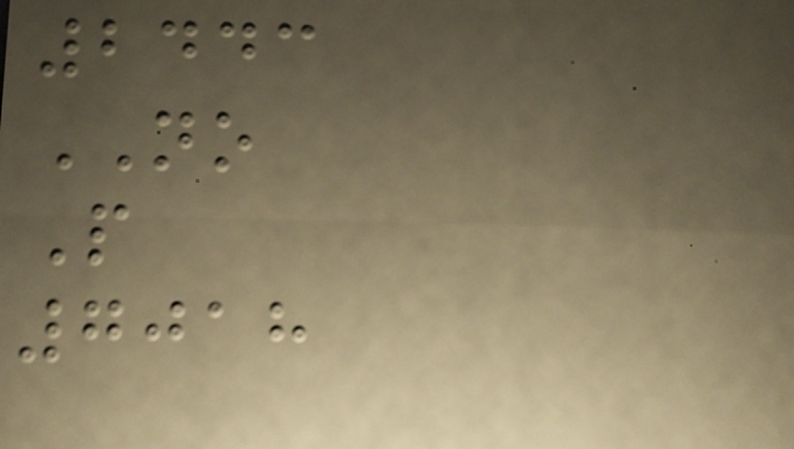2443
NO
P
7018
